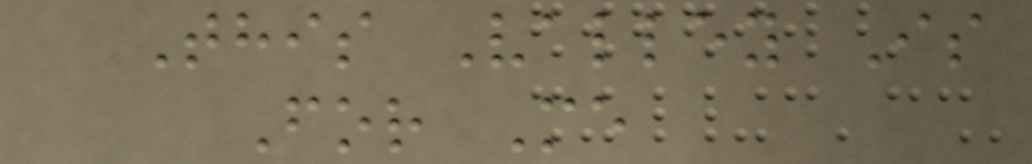This Valley Is
For Me
